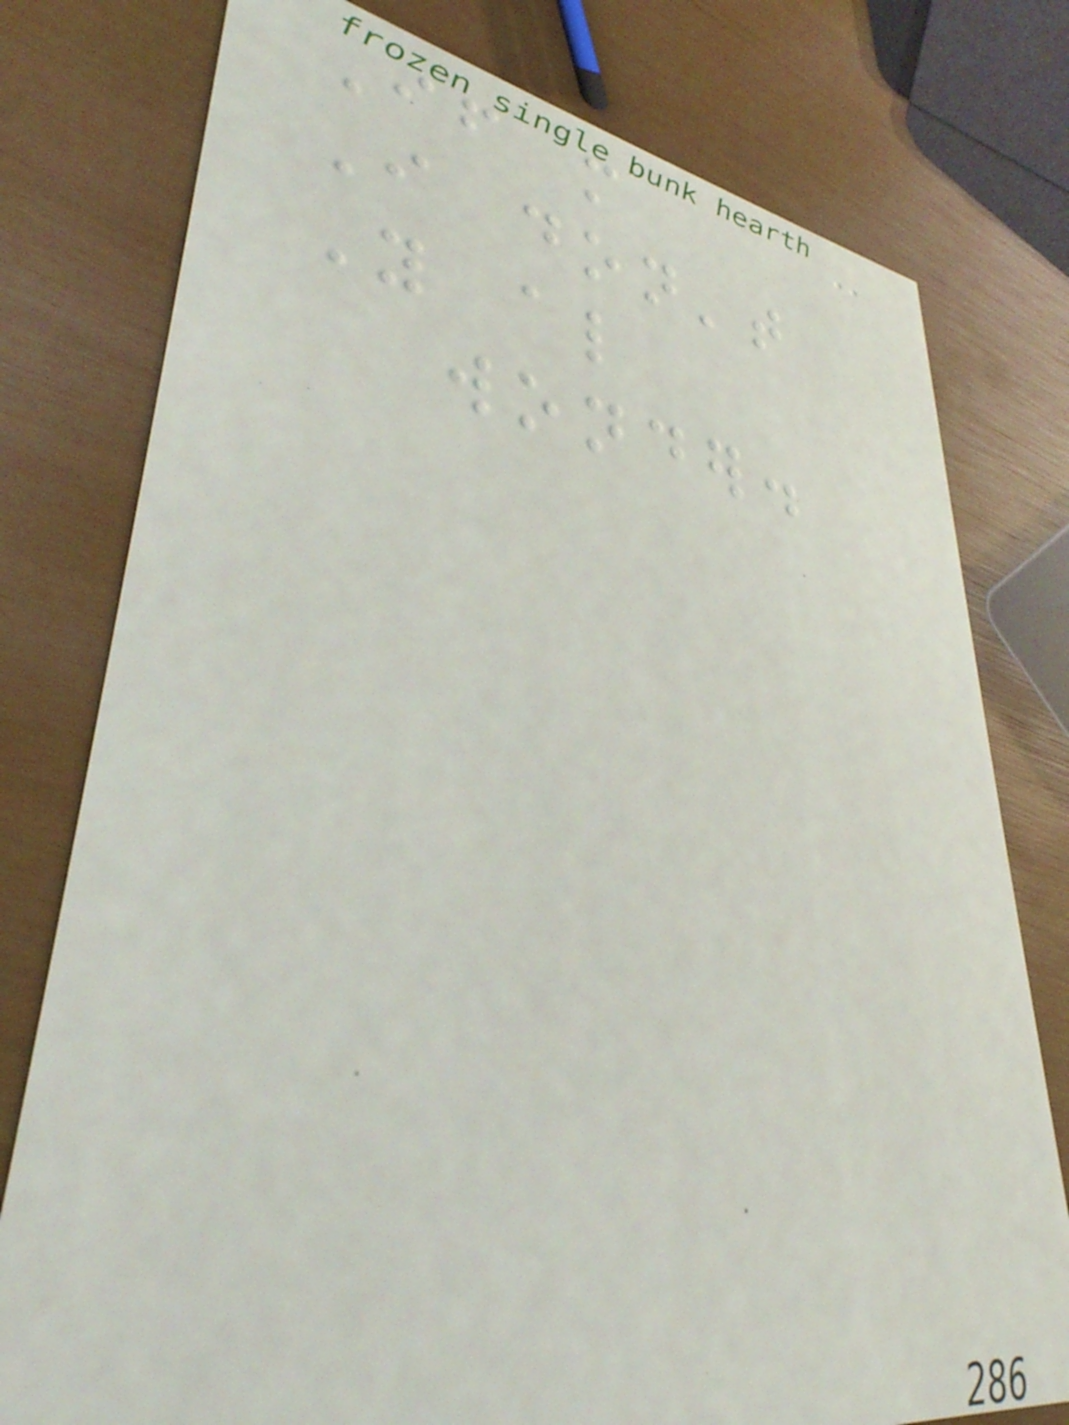If more
I don't
You also
wonder.
